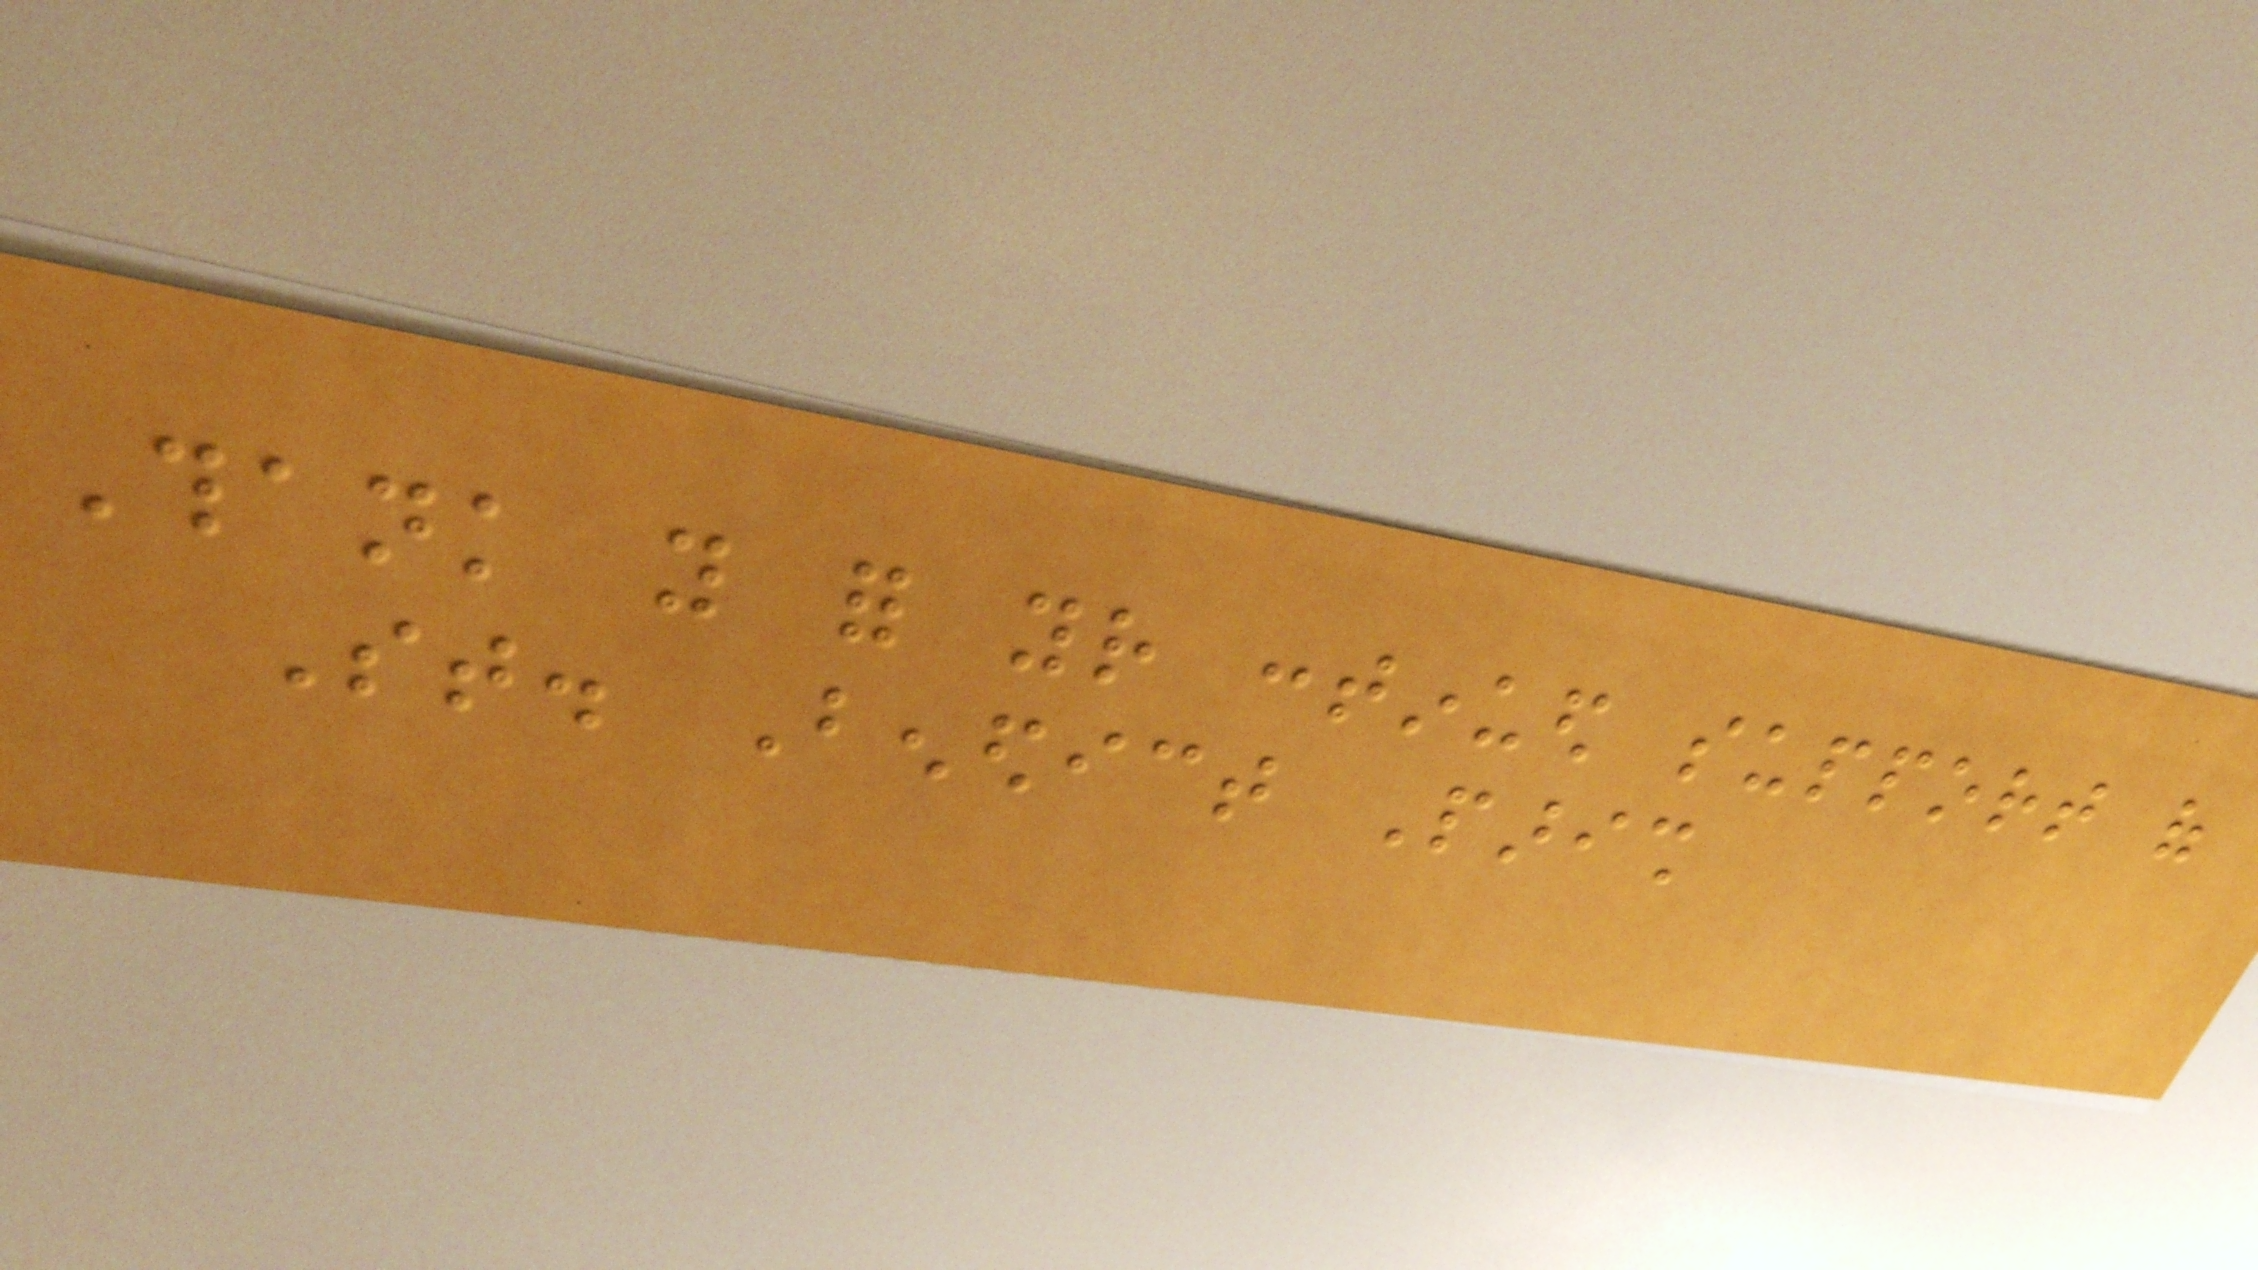Thank you for your continued support of
St. Benedict Parish
